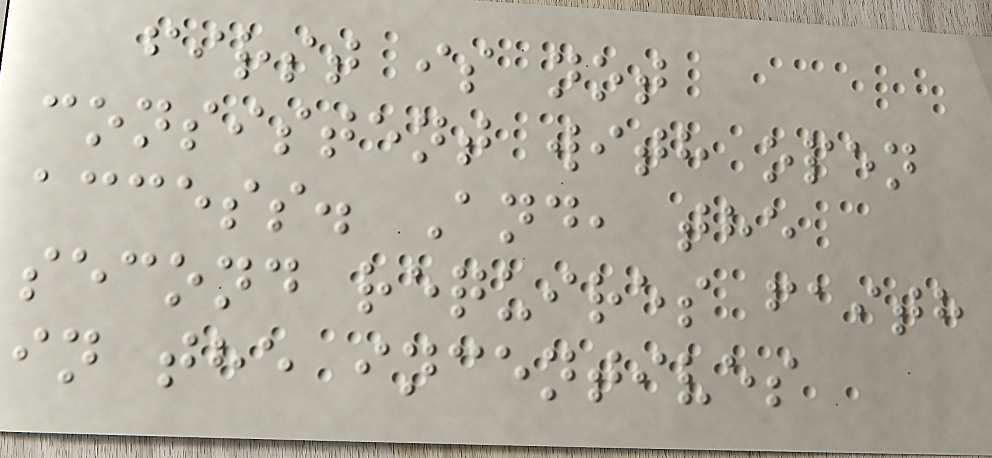first is not
consistent with open
access. And, the
second requires faith
in the incentives
